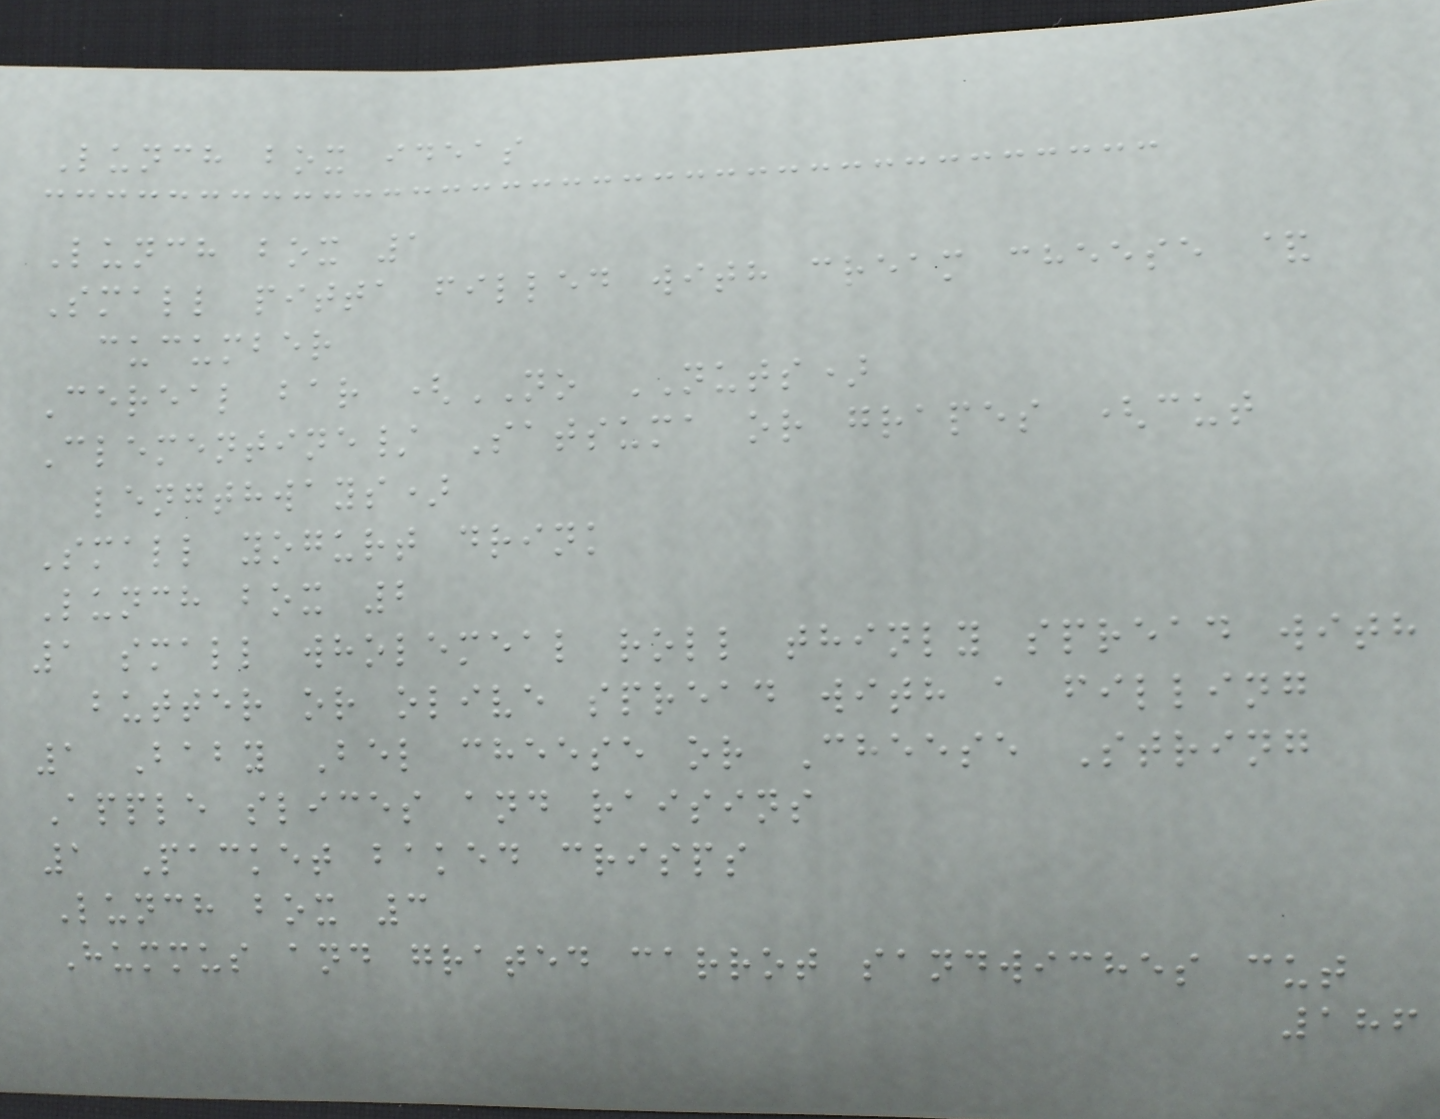Lunch box ideas
Lunch box 1
Small pitta filled with cream cheese &
cucumber
Cereal bar (NO NUTS)
Clementine/ Satsuma or grapes (cut
lengthways)
Small yogurt drink
Lunch box 2
1 small wholemeal roll thinly spread with
butter or olive spread with a filling
1 Baby Bel cheese or Cheese String
Apple slices and raisins
1 Packet baked crisps
Lunch box 3
Hummus and grated carrot sandwiches cut
186
